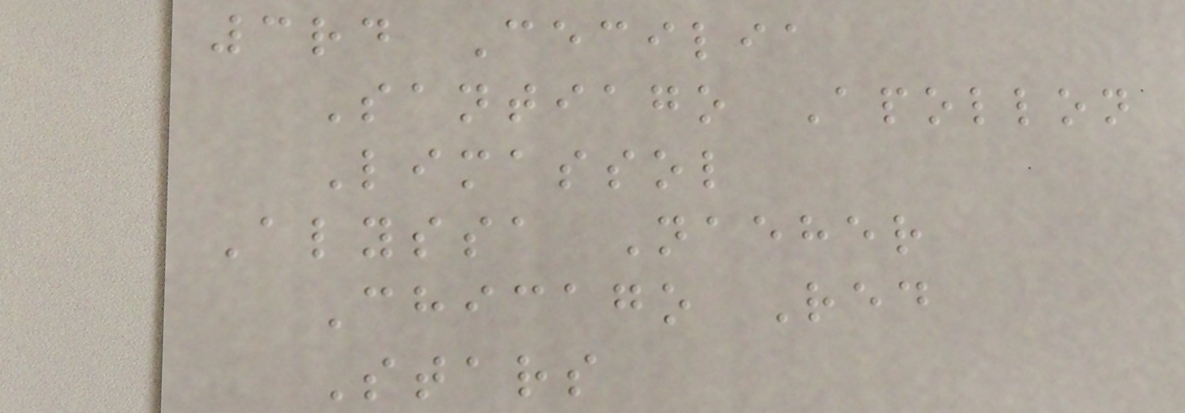3rd Cecilia
Santiago Apollon
Limassol
Alyssa Naeher
Chicago Red
Stars
